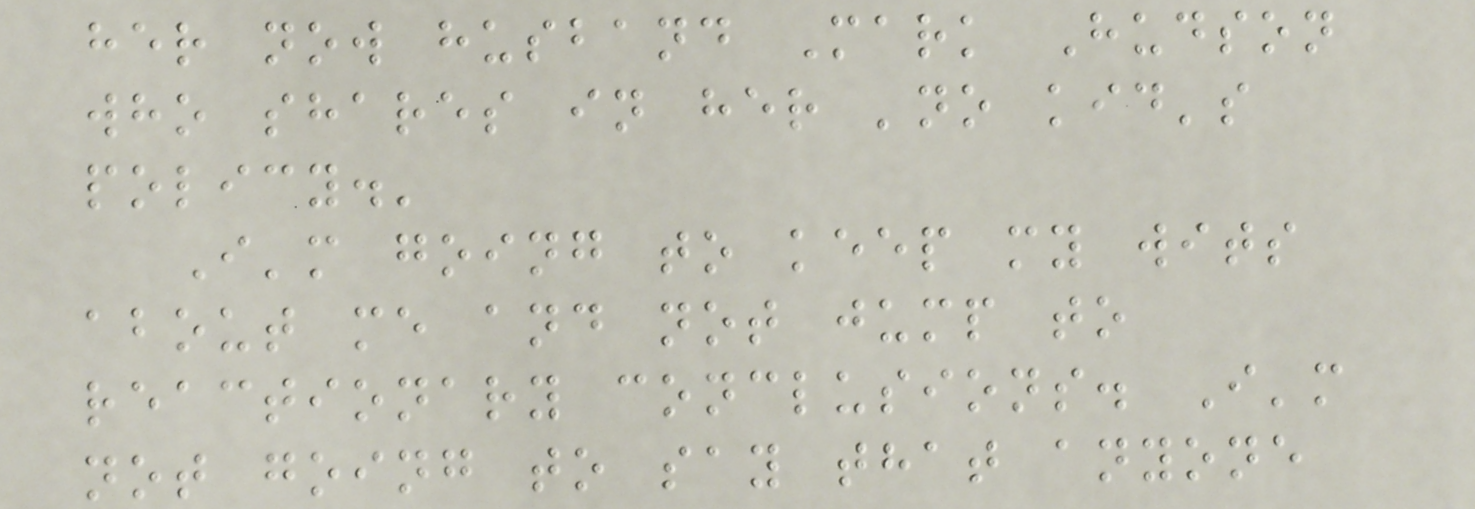her now husband Mark Hudson
who shares in her 'no kid's
policy.'
I'm going to keep my wits
about me and not jump to
reactionary conclusions. I'm
not going to say that anyone
